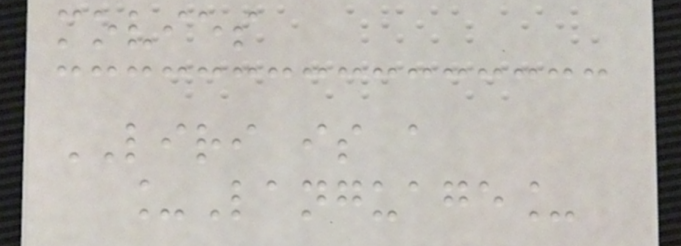movies
LIRI is a
_Language_
